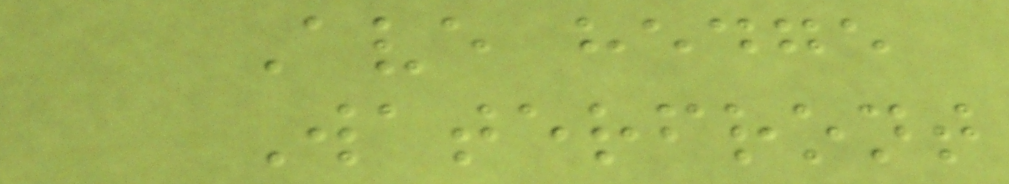Ave hedge
Waterfront
